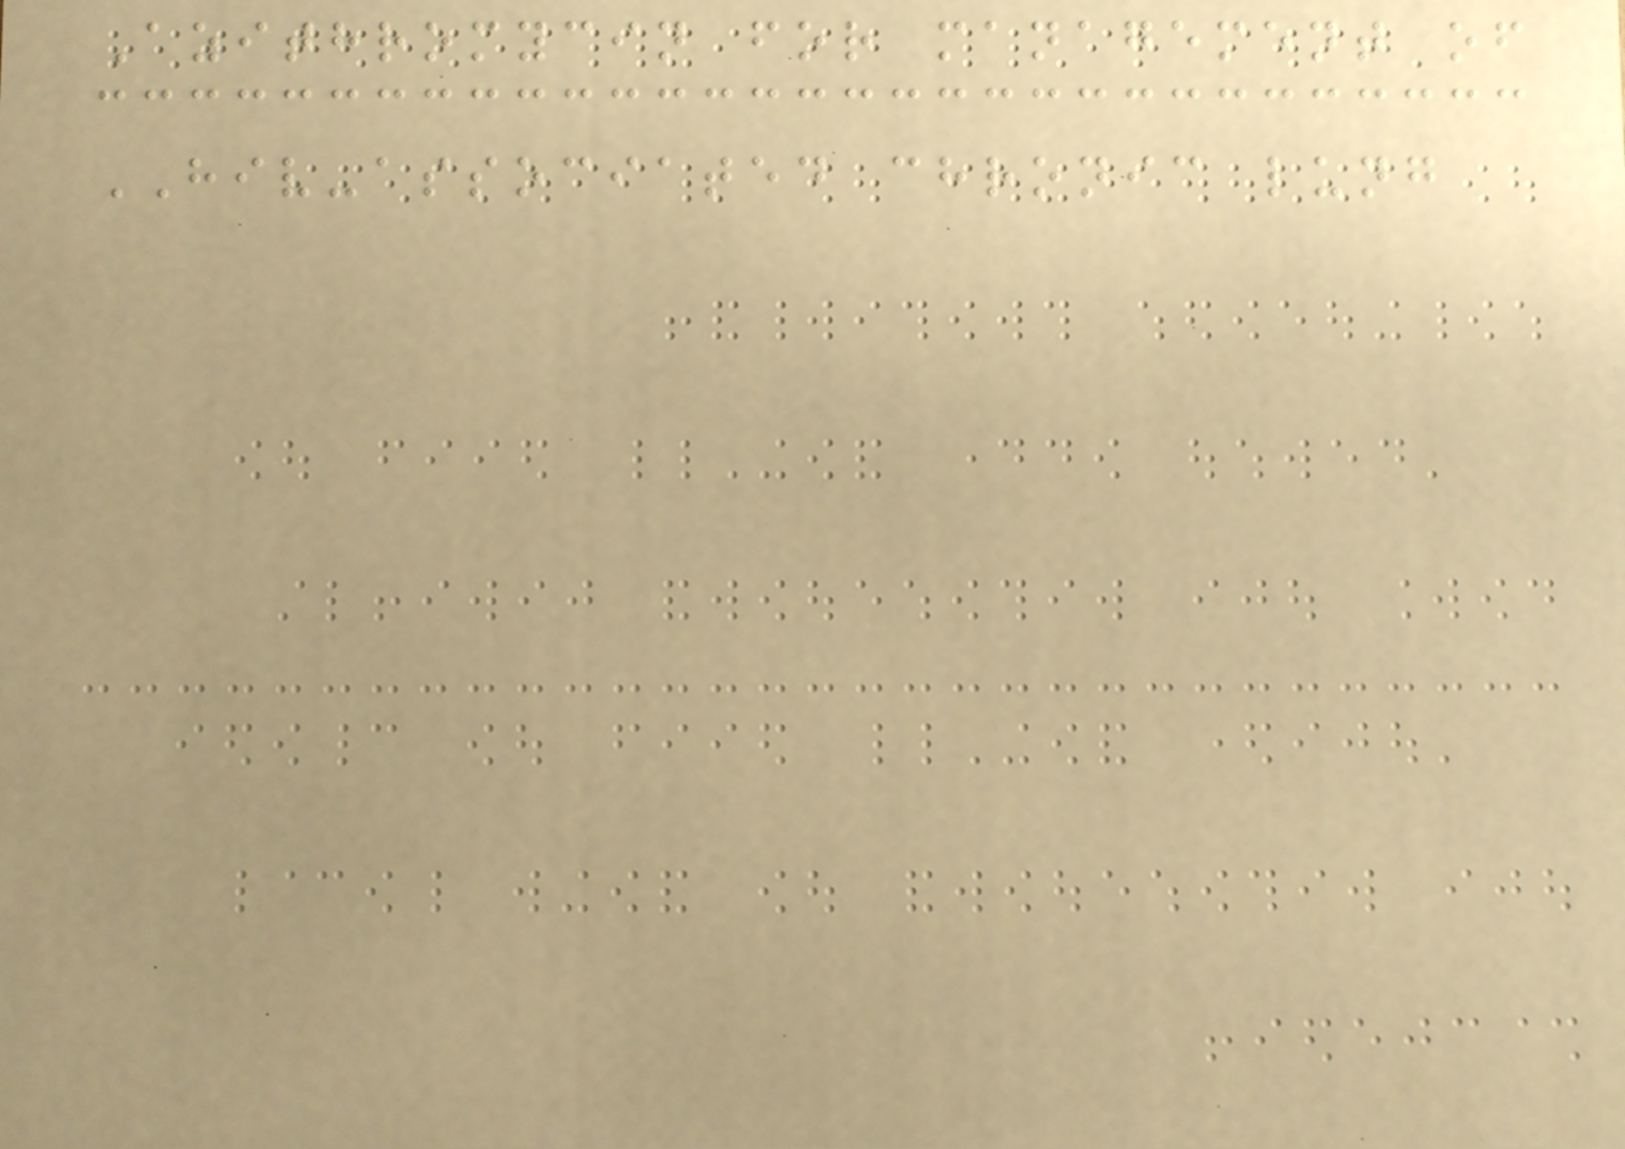Azithromycin for management of
HIV-associated chronic lung
